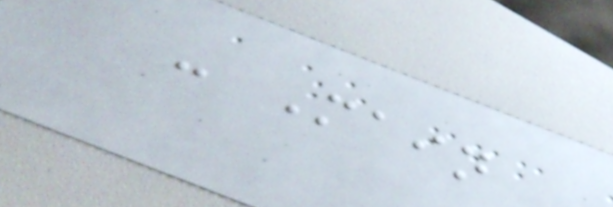- Main
